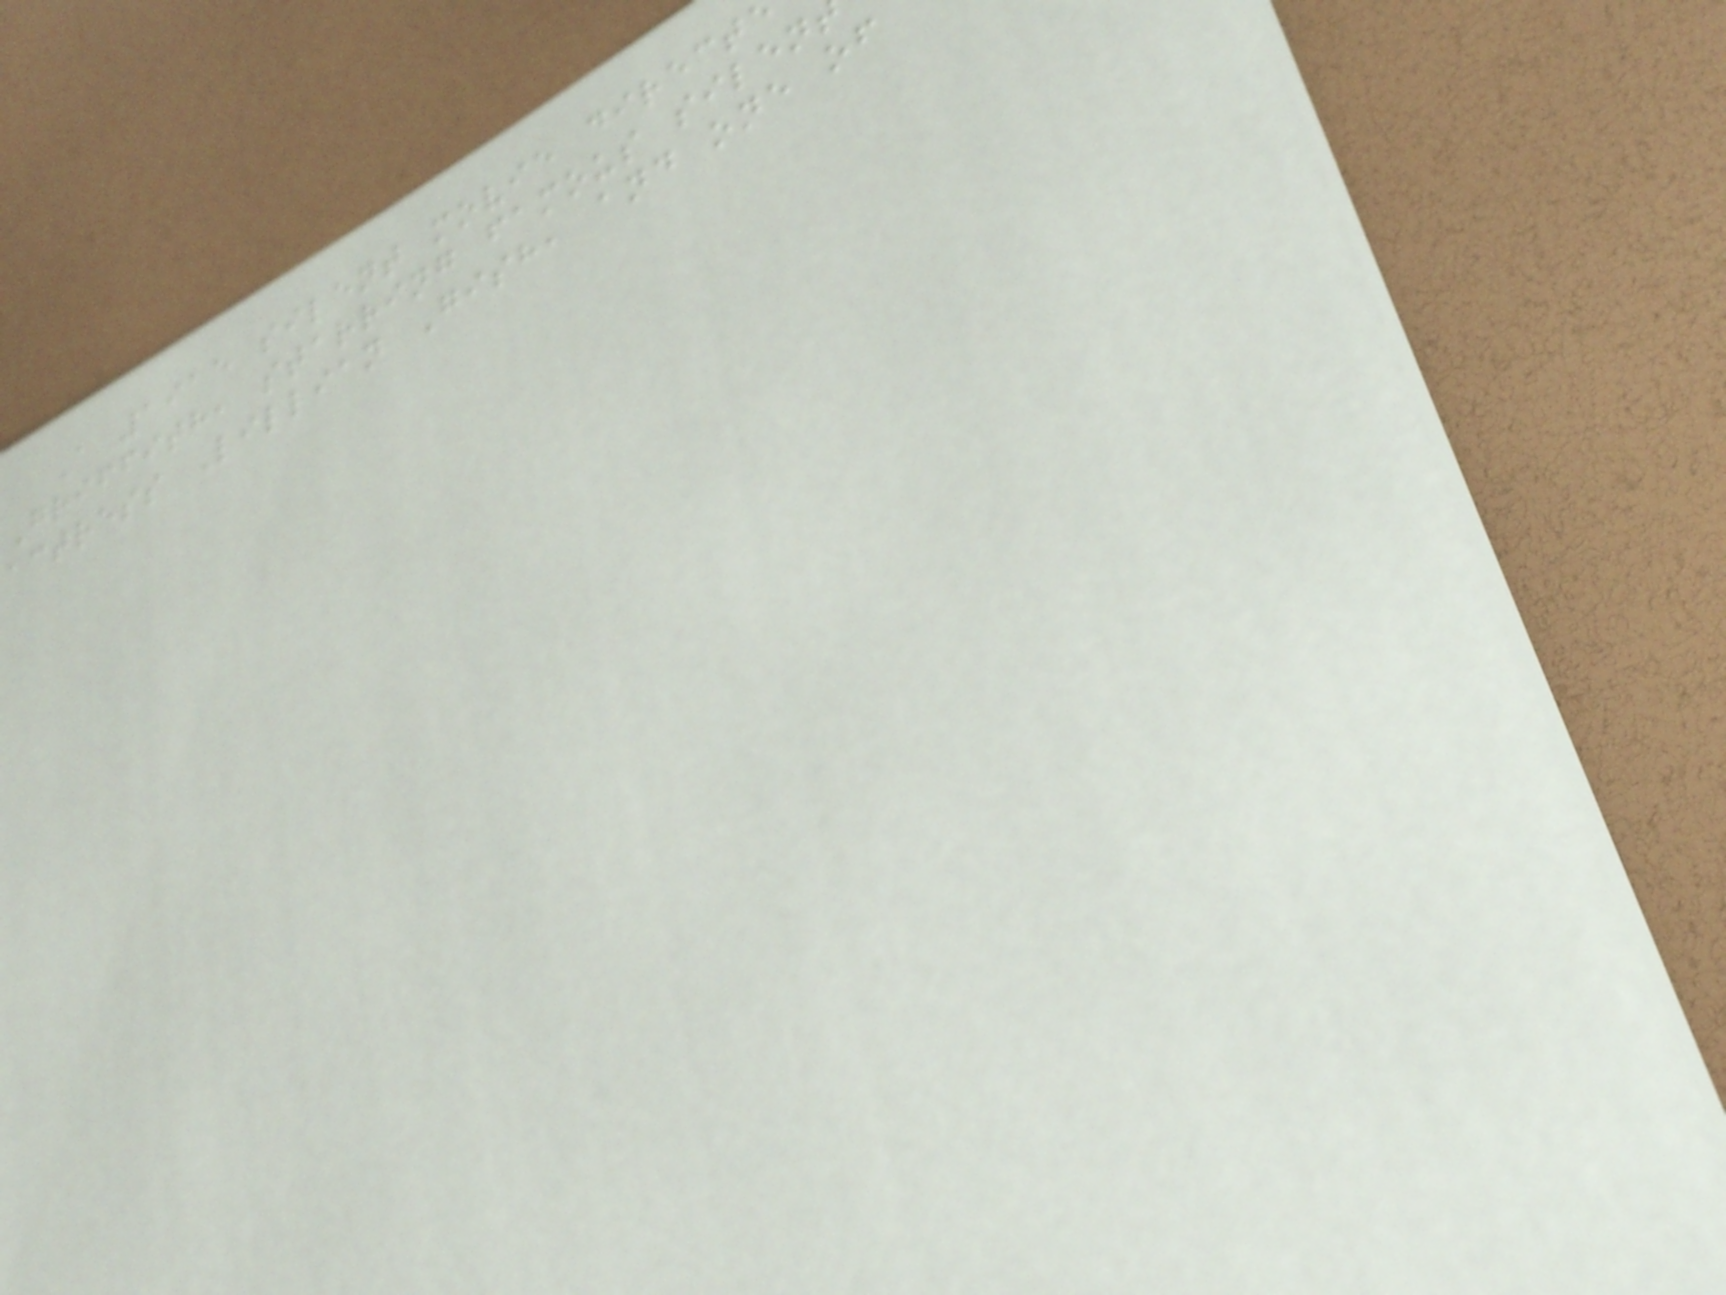A 1915 silent movie direct
Griffith, starring famous silen
actress Lillian Gish, and one of
